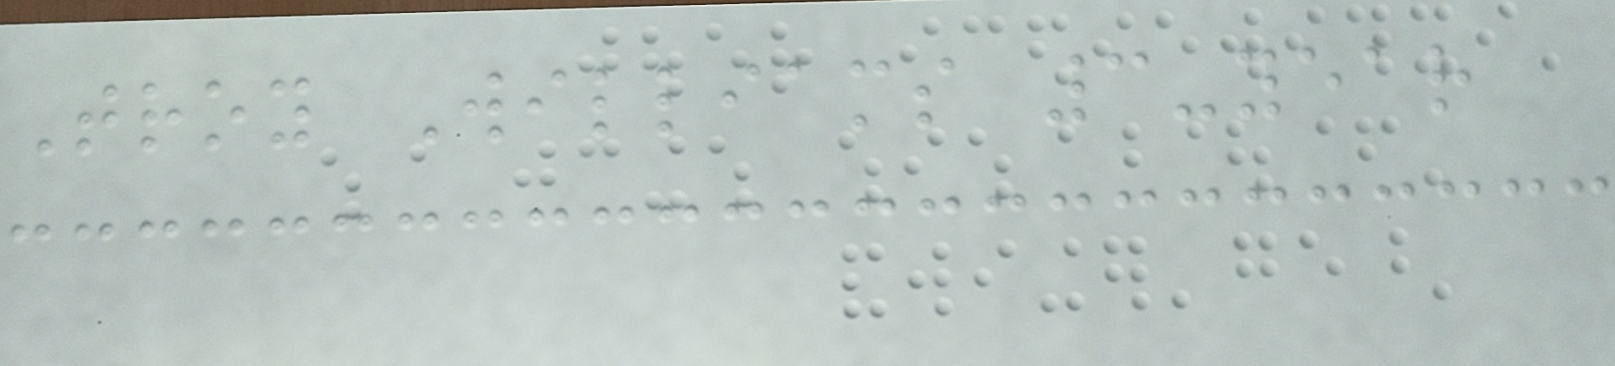Troy Williams 3-year
